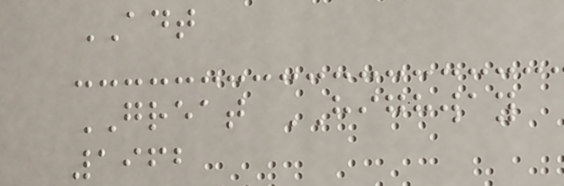ADT
GREAT HIGHWAY
1962
